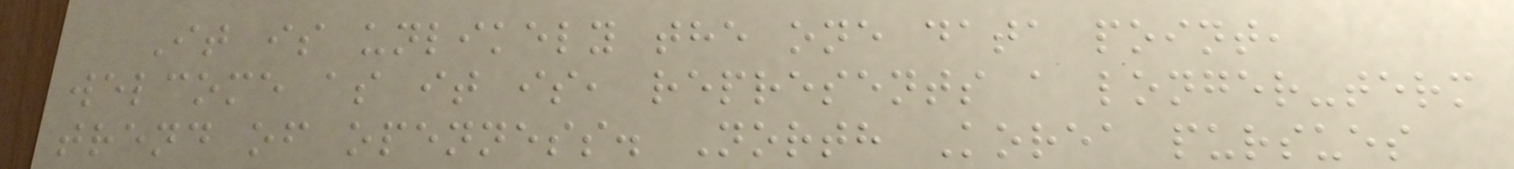It is unlikely the one data point,
welcome as it is, represents a longer-term
trend of openness. North Korea pursues
